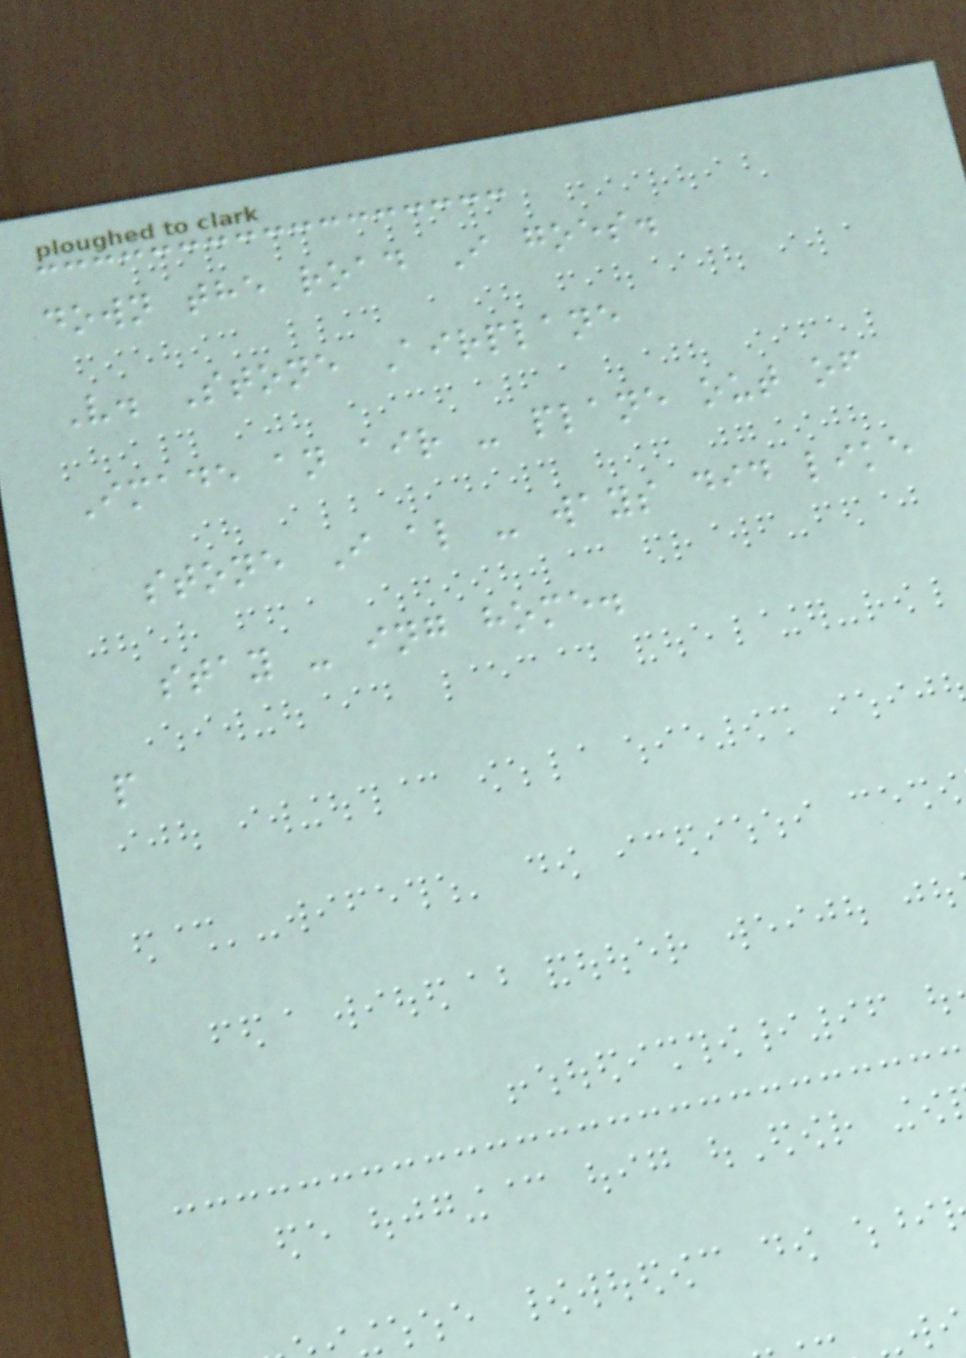down the road I goes.
V. Stone Airplane
Imade an air - plane out of
stone I al - ways did like
stay - ing home.
p
